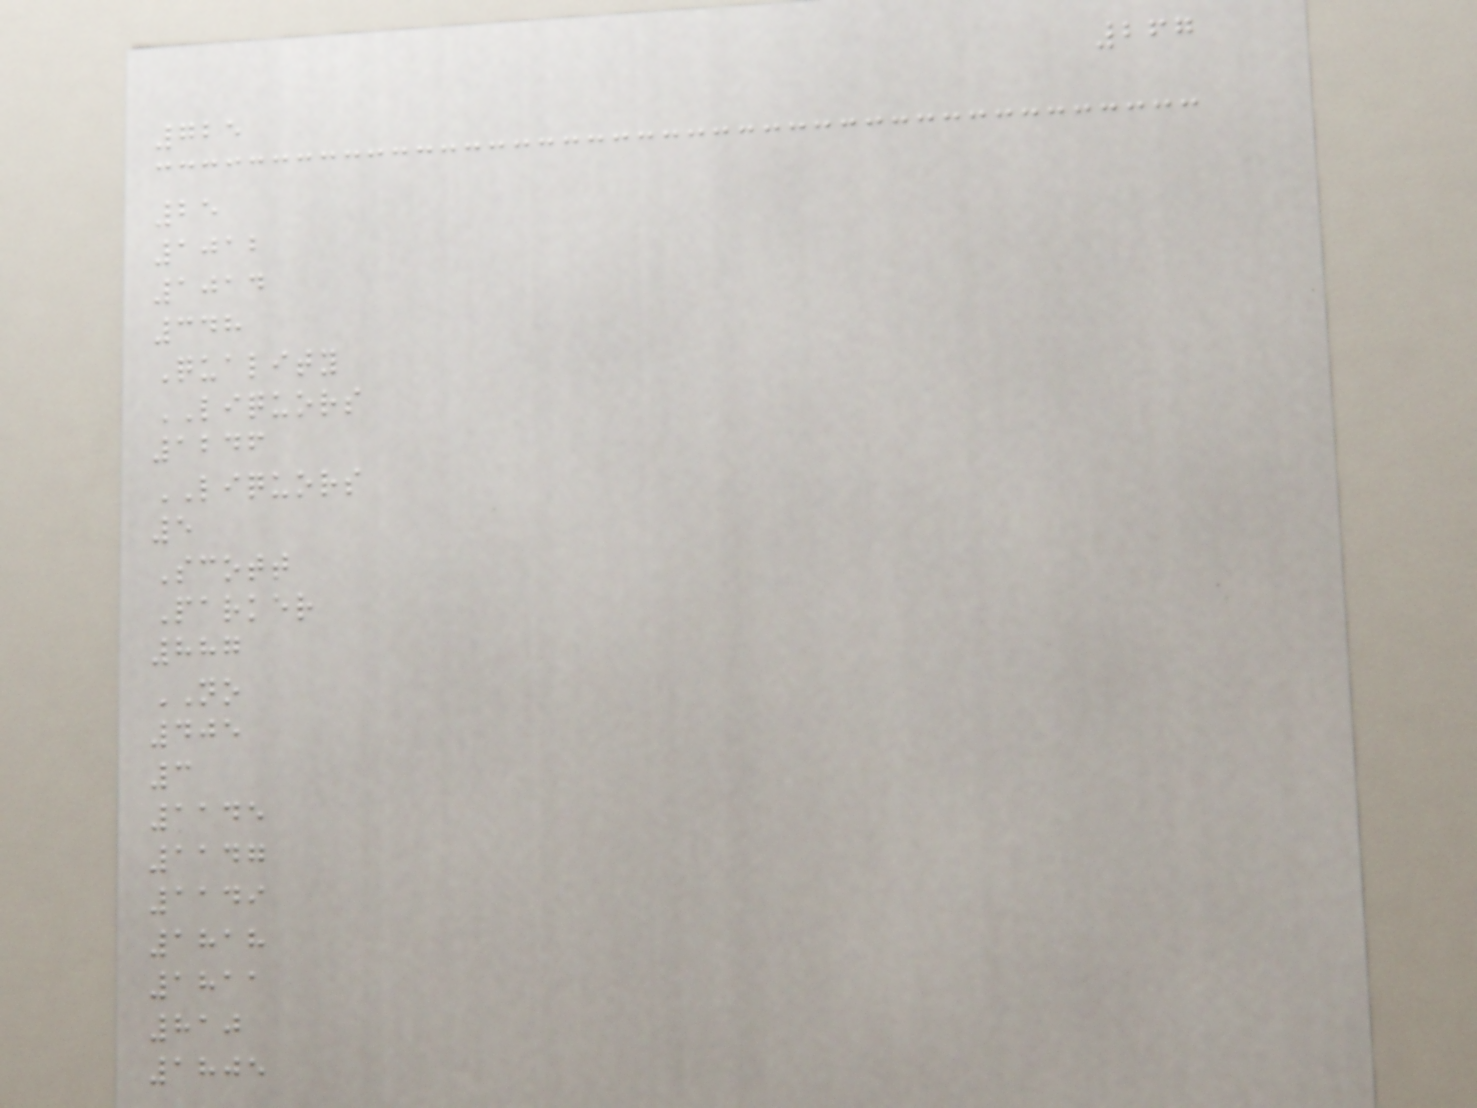267
725
25
1012
1014
348
Quality
LIQUORS
1246
LIQUORS
5
Scott
Parker
887
NO
405
3
1145
1147
1149
1818
1811
810
1805
